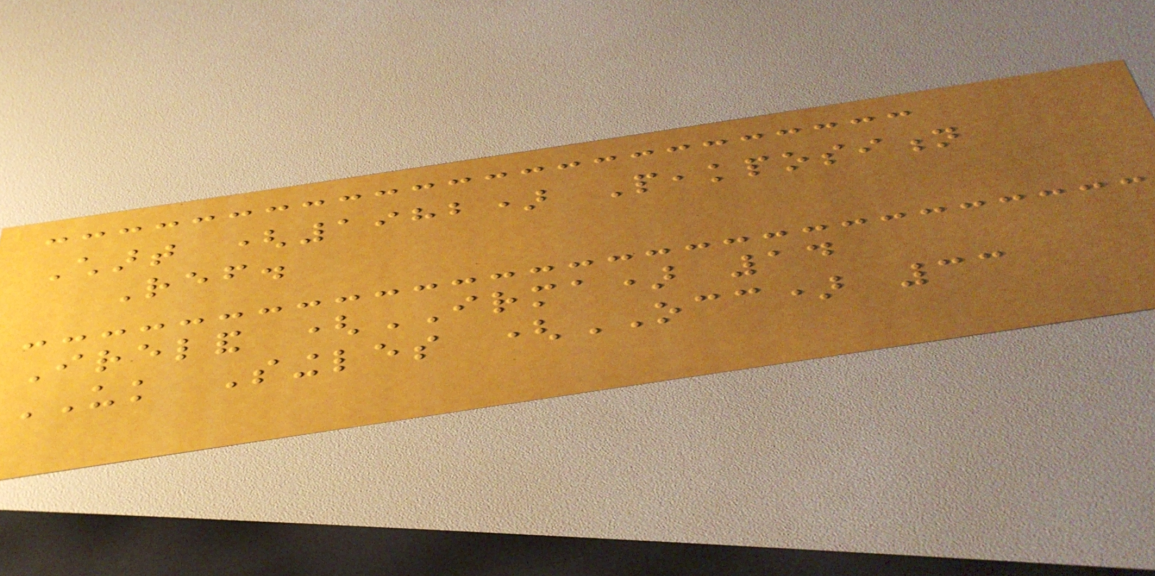Chart (1982) Peakposition
Ref.
Ireland (IRMA) 14
UK Singles (OCC) 33
